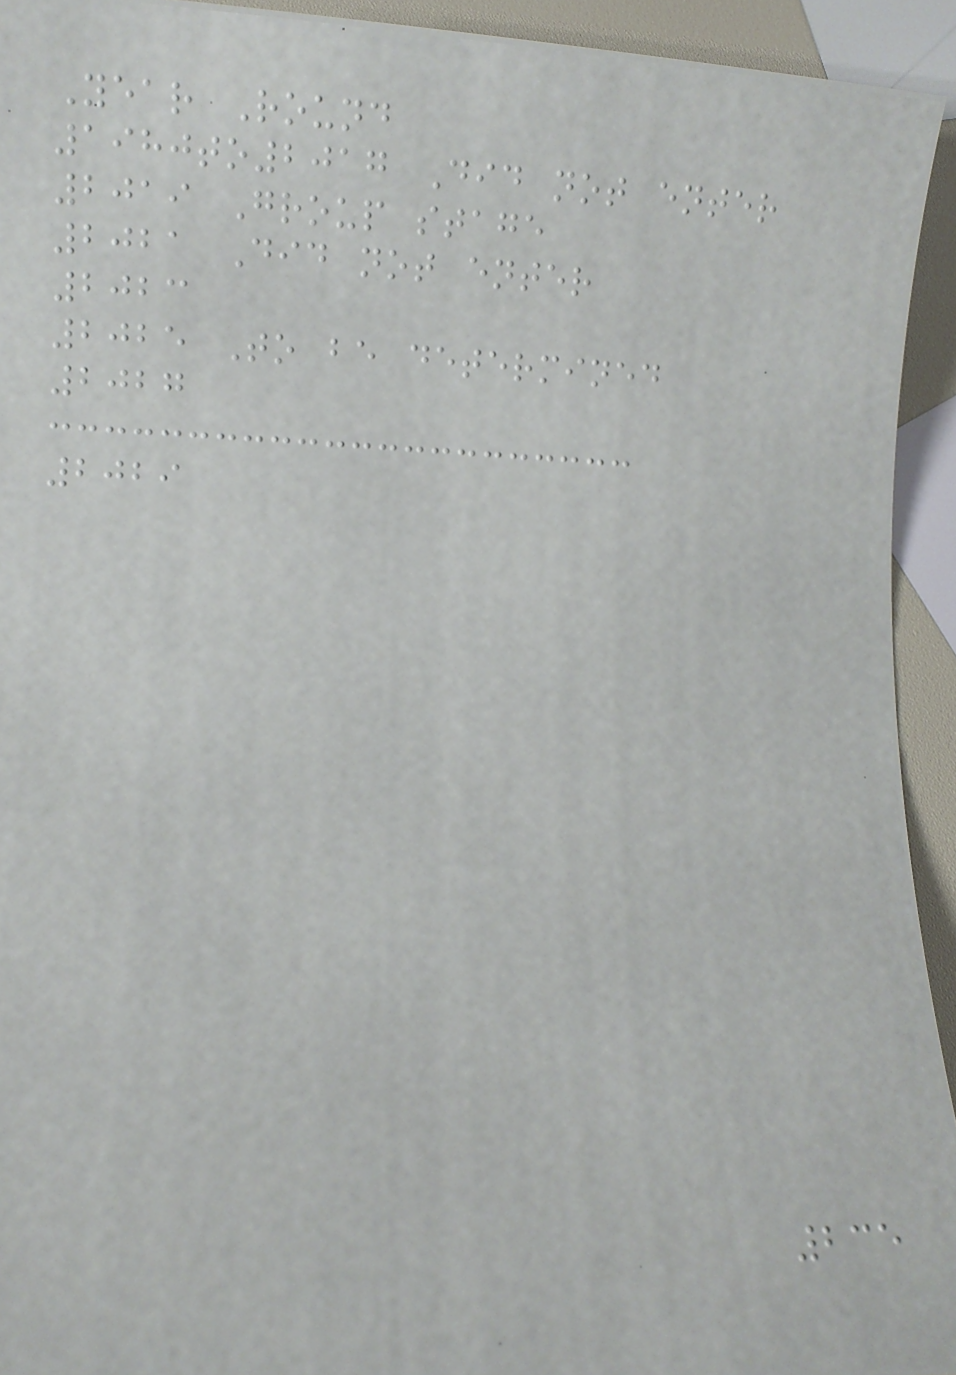Year Round
1980to2017 Did not enter
2019 Group stage
2021 Did not enter
2023
2025 To be determined
2027
2029
235
